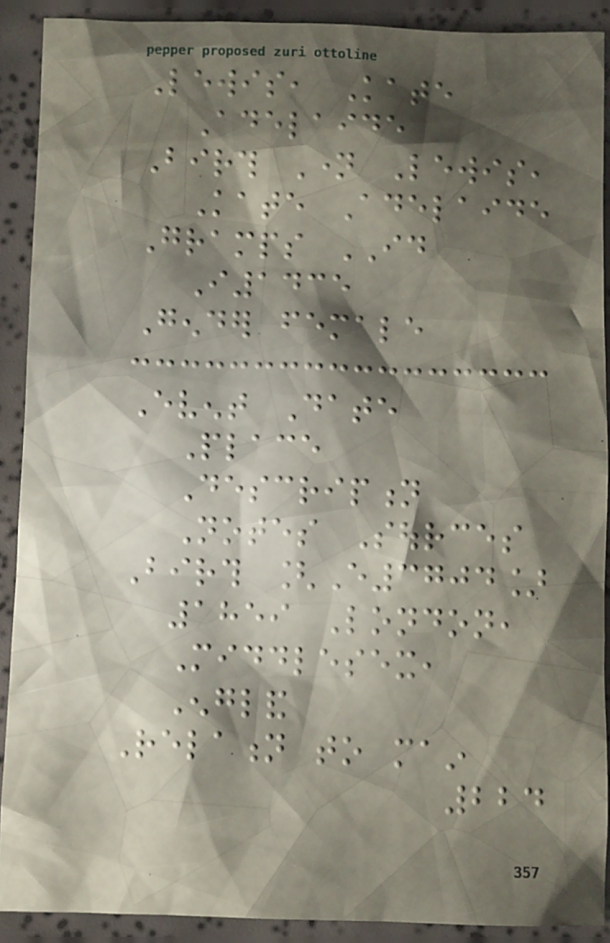Lewis, Kate
Adelaide
Birth Name Lewis,
Kate Adelaide
Gramps ID
I1435
Gender female
Event Date
Place
Description
Notes Sources
Birth [E3704]
1859 London,
Middlesex,
England
Relation to main
224
